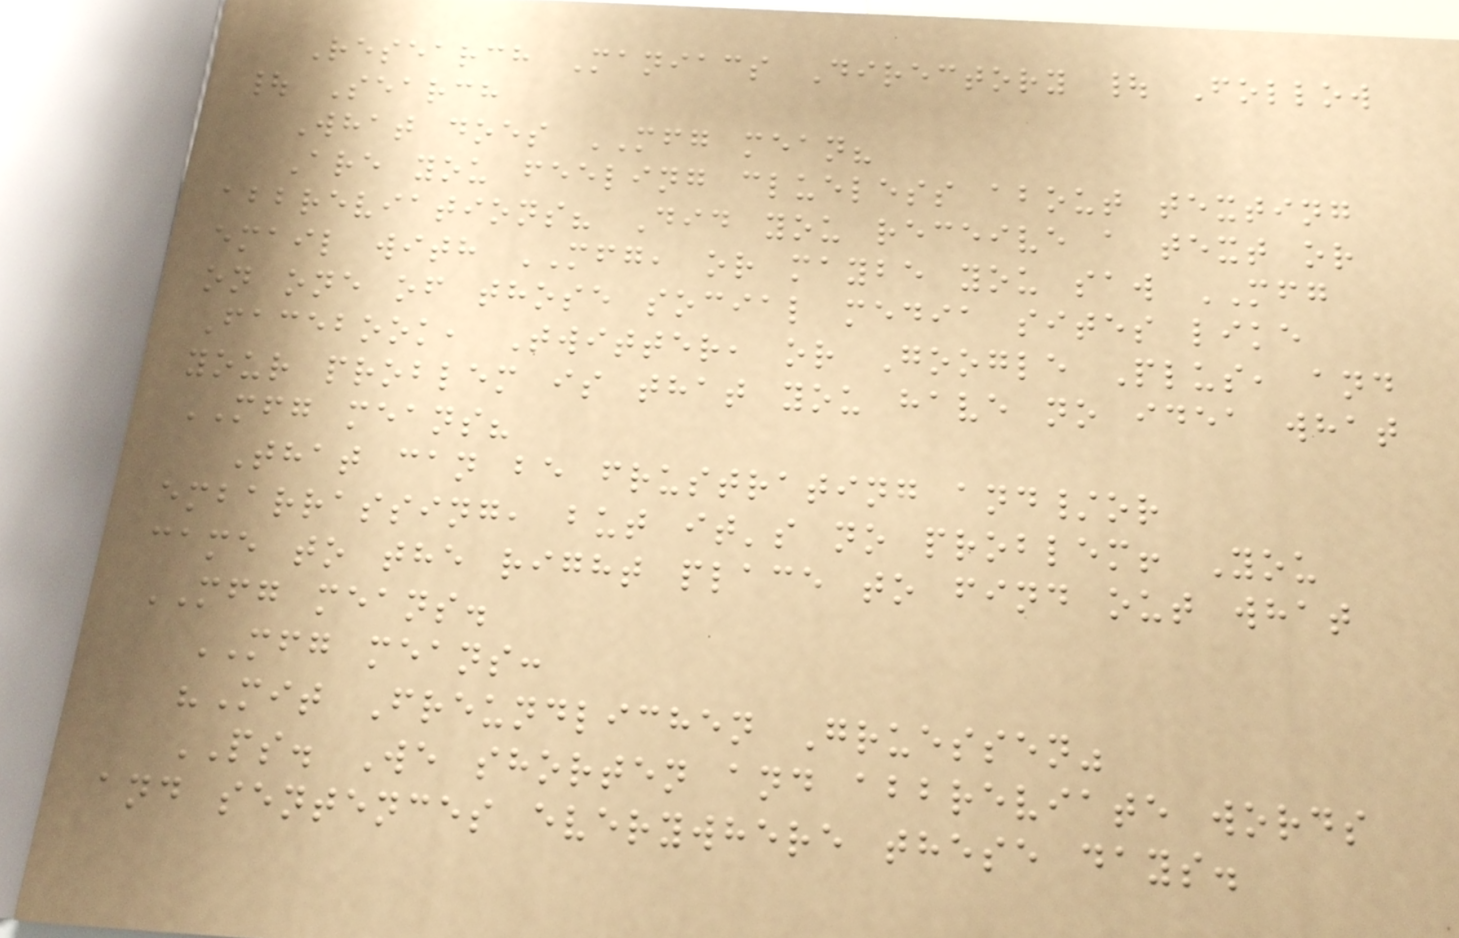Research Maniacs Directory | Follow
| Search
What does MFG mean?
Are you feeling clueless about texting
abbreviations? Did you receive a text or
email with MFG, or maybe you saw MFG
on one of those social media sites like
Facebook, Twitter, or Google Plus, and
your problem is that you have no idea what
MFG means?
That can be frustrating and/or
embarrassing, but it's no problem! You
came to the right place to find out what
MFG means.
MFG means:
"Mit Freundlichen Gruessen"
PS. We shorten and abbreviate words
and sentences everywhere these days.
